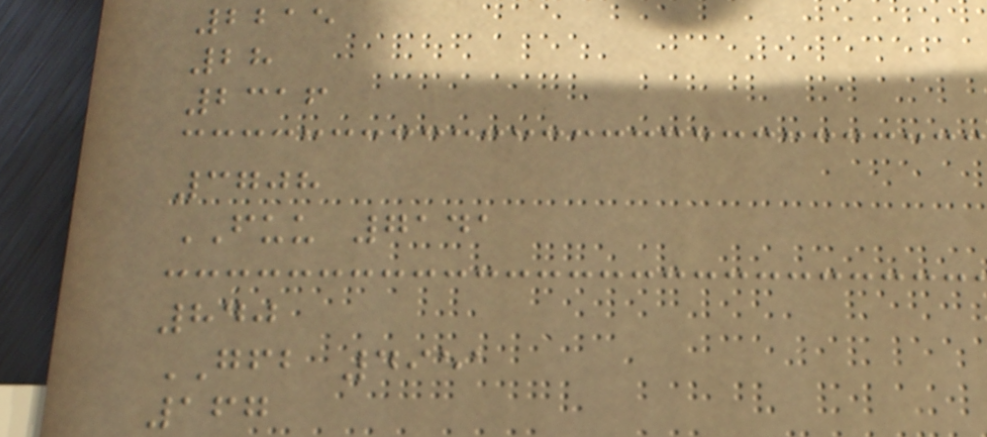2215
28
2316
3708
FUU 7141
840
GFB 4951
167
